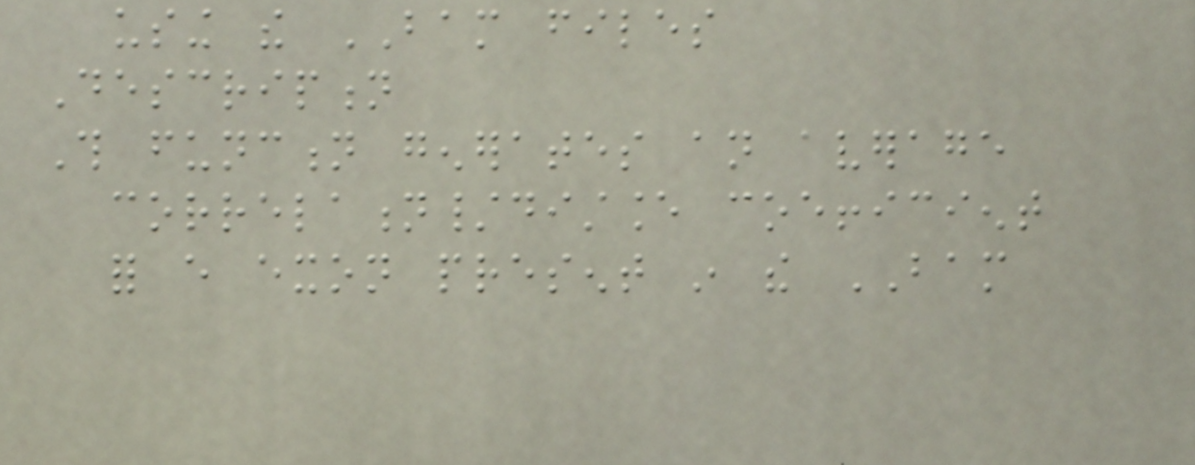using the BAM files
Description
This function generates an average
correlation/distance coefficient
for every exon present in the BAM
